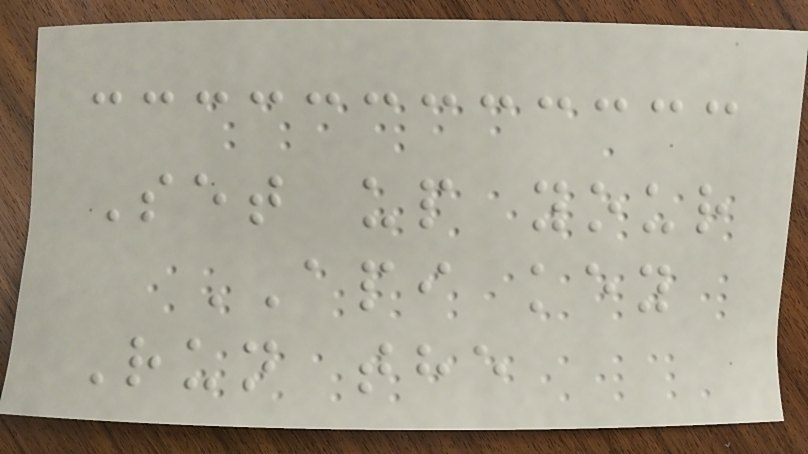Set up your
API key
Run the
